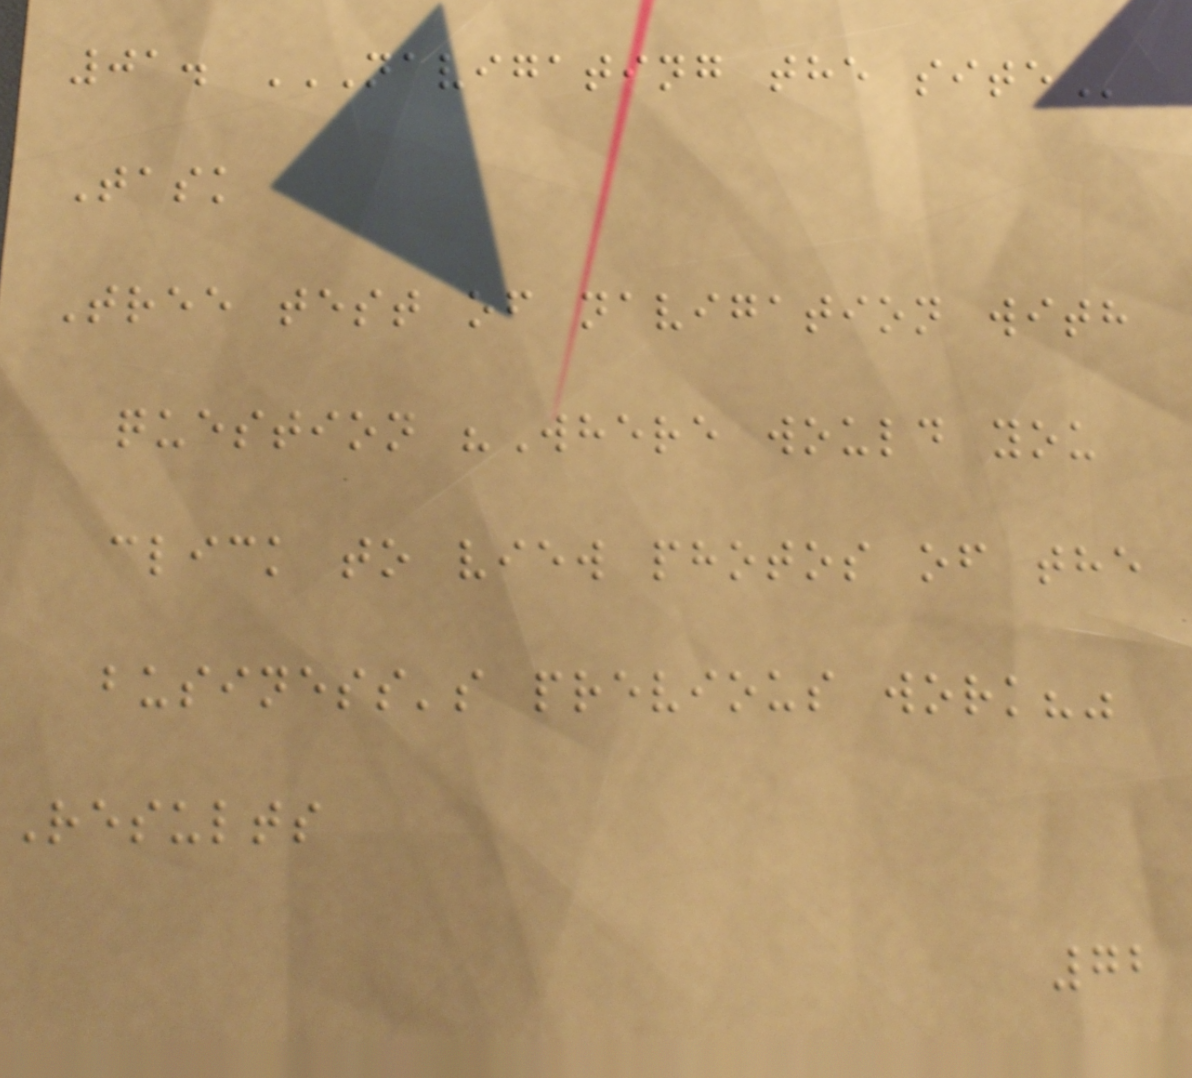01. NAVIGATING THE SITE
Task
Tree test of navigation with
question "Where would you
click to view photos of the
business's previous work?"
Results
72
